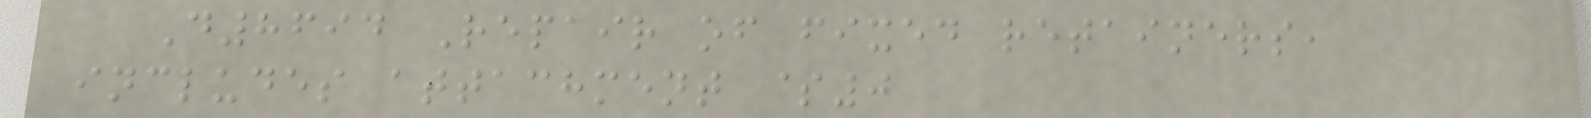D8694 Repair of fixed retainers,
includes attachment $0
